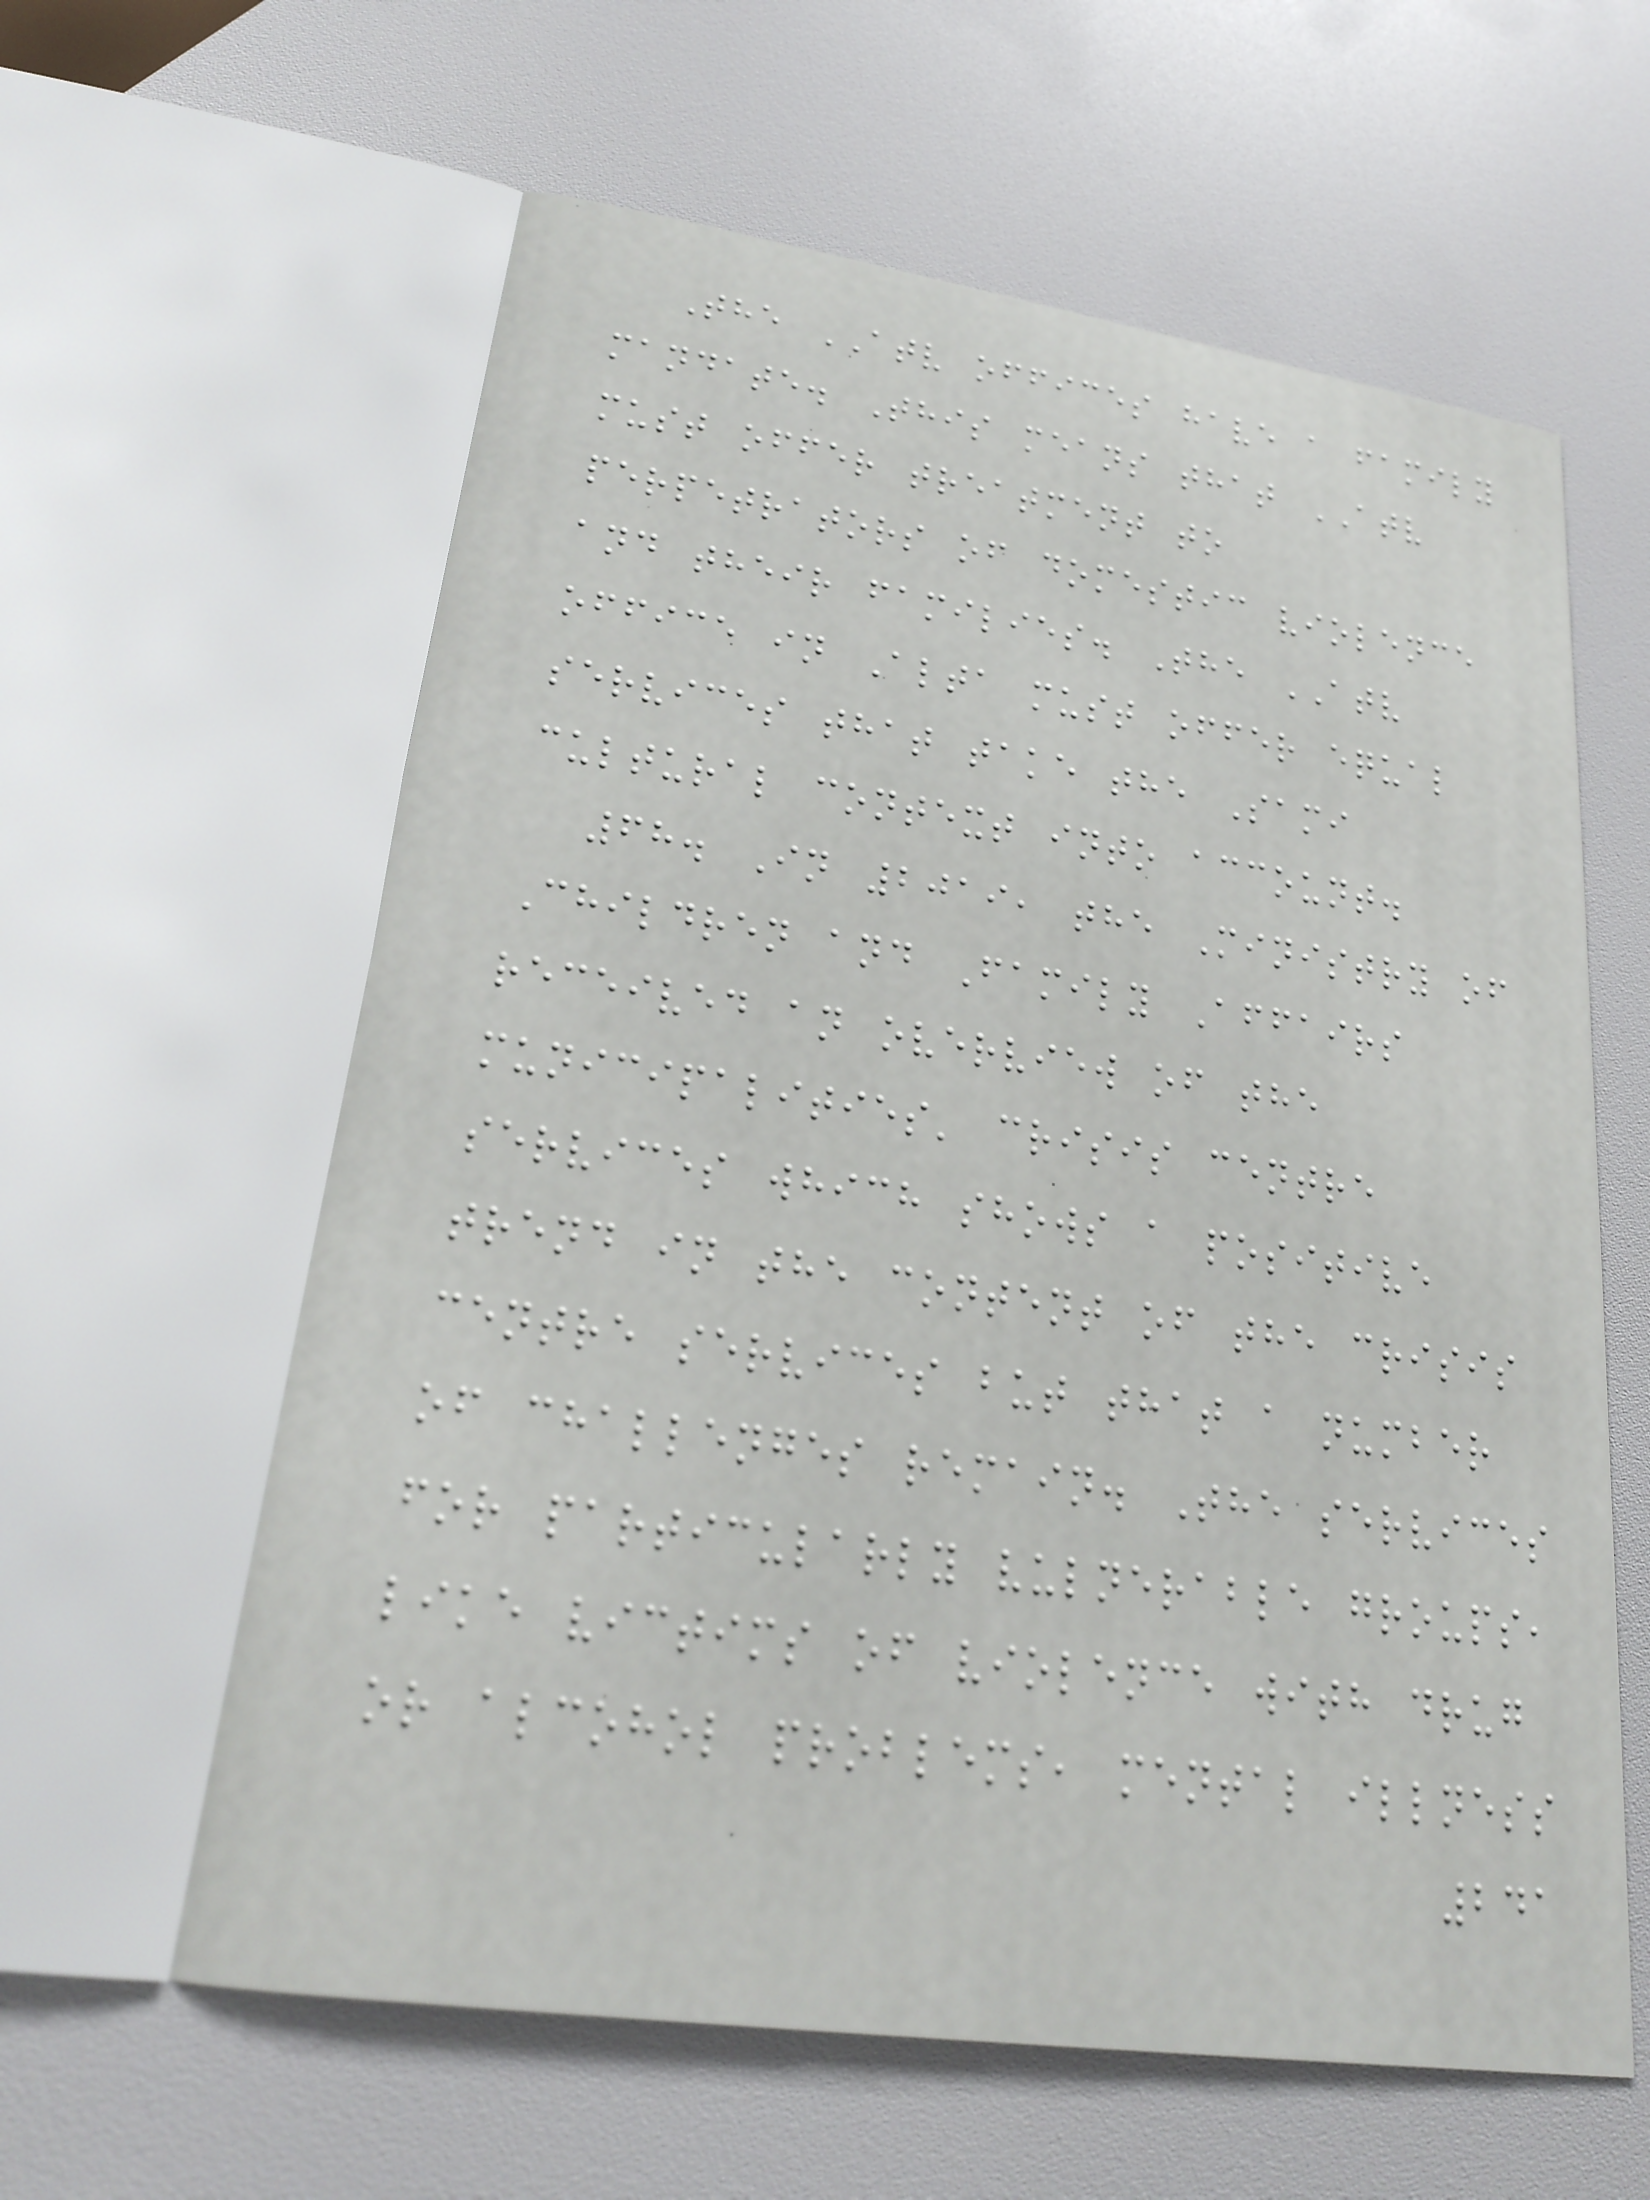The ATV offices have a family
mandate. This means that ATV
must offer treatment to
perpetrators of domestic violence
and their families. The ATV
office in Alta must offer equal
services that take the Sami
cultural context into account.
68. In 2019, the Ministry of
Children and Family Affairs
received an overview of the
municipalities' crisis centre
services which shows a positive
trend in the content of the crisis
centre services but that a number
of challenges remain. The services
for particularly vulnerable groups,
like victims of violence with drug
or alcohol problems, mental illness
241
